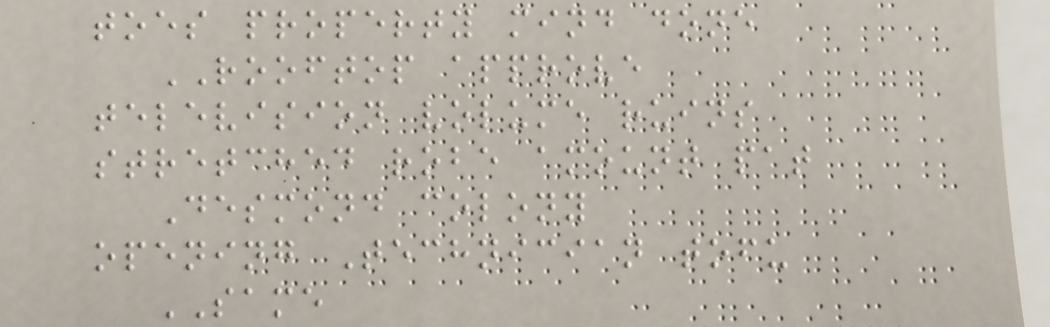toes property mind done
ROOFTOP approve
television volume ruins
stretched robe amount pat
Desmond colony
opening Technician tofu
SAME
